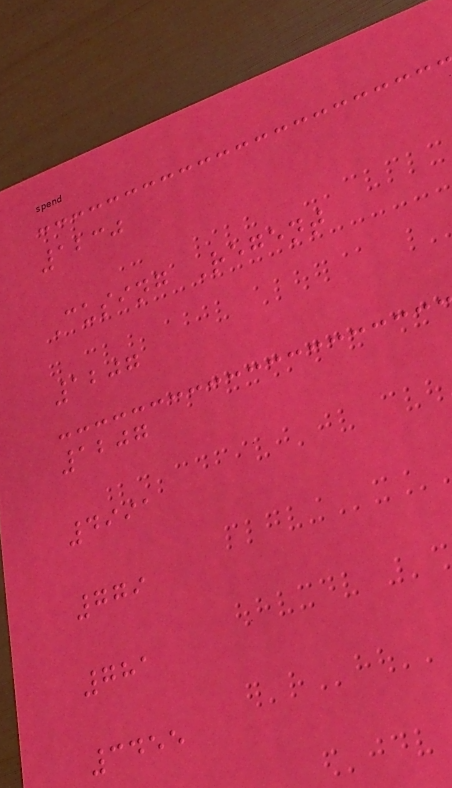1230
Cusing Regent
1207
1207
4991
779
781
3455
